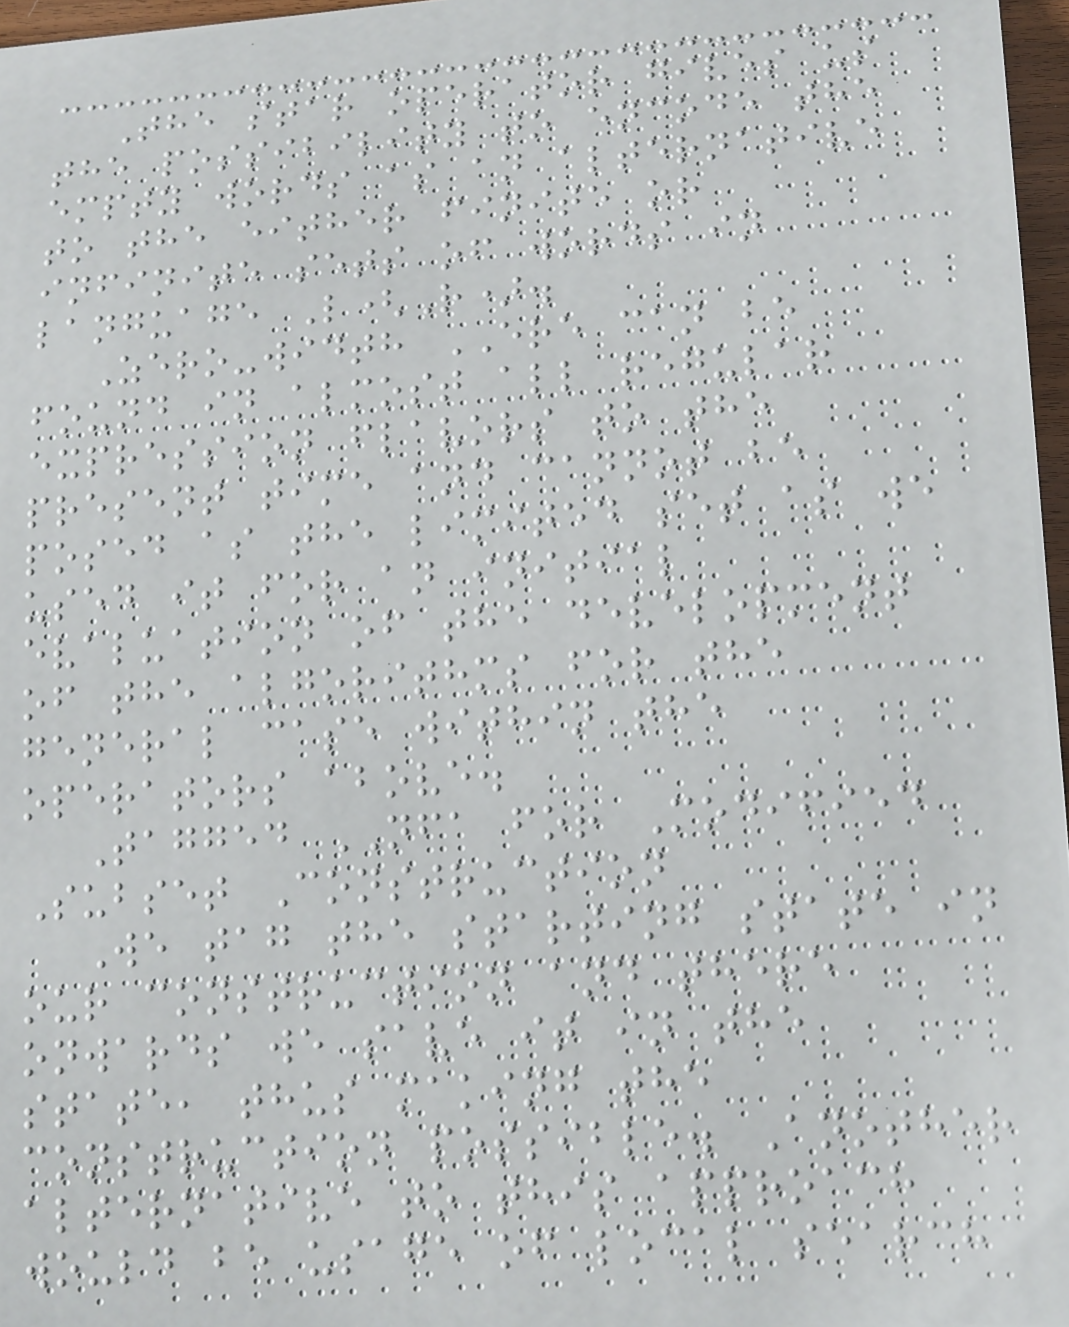The star operator gives us
the possibility to encode the
empty words as an alternative
to the either finite or
infinite sets of words in
language L(R).
Zero-width ERE can be
found in almost all regular
expression flavors to the
present time and cannot be
posed as the limited set as we
used it for an initial
evaluation of the development
of the algorithms for the
general case within the
operators above.
Tagged NFA for Modified
Subset Construction
We tag the starting state in
our construction and there
onwards we save it in the
state, thus making the
construction possible. Another
alternative to this approach
would be usage of local search
